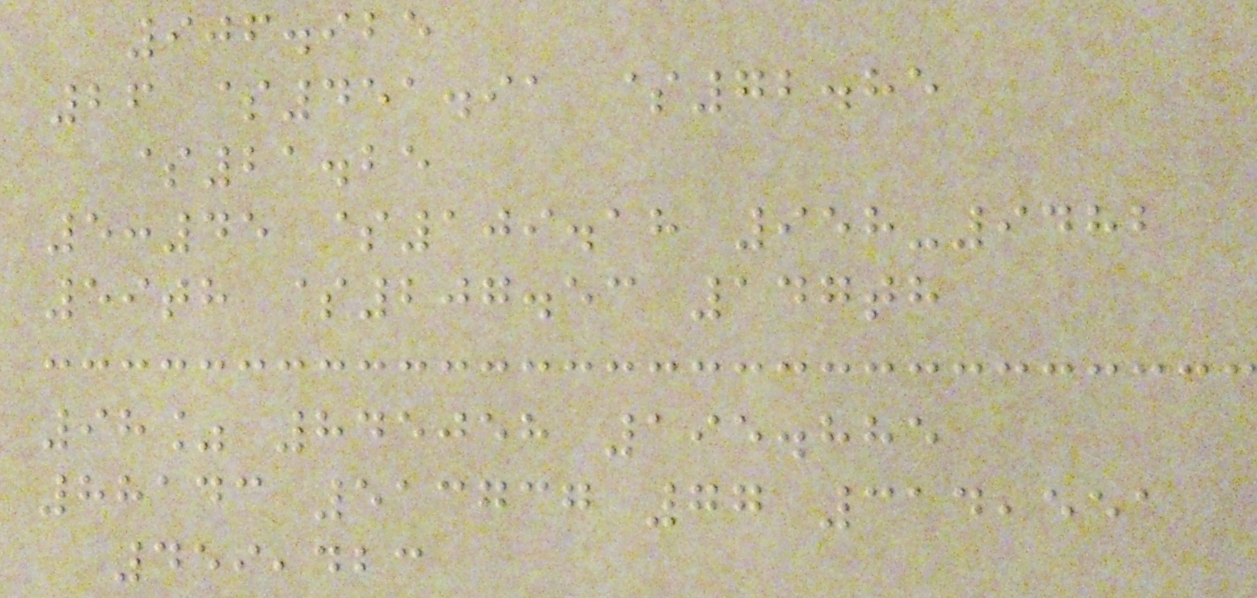906.925
26 $451.91 $72.85
$21.25
5:45 $109.18 958-9482
59th $207.53 147th
98% 845058 195.885
88143 513737 77 314,551
459,423
